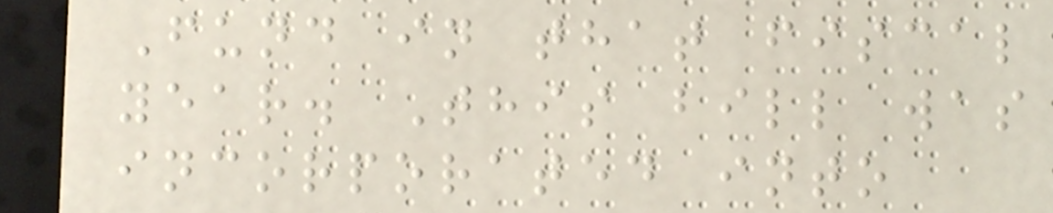Fund in that fiscal
year. This bill was
incorporated into
